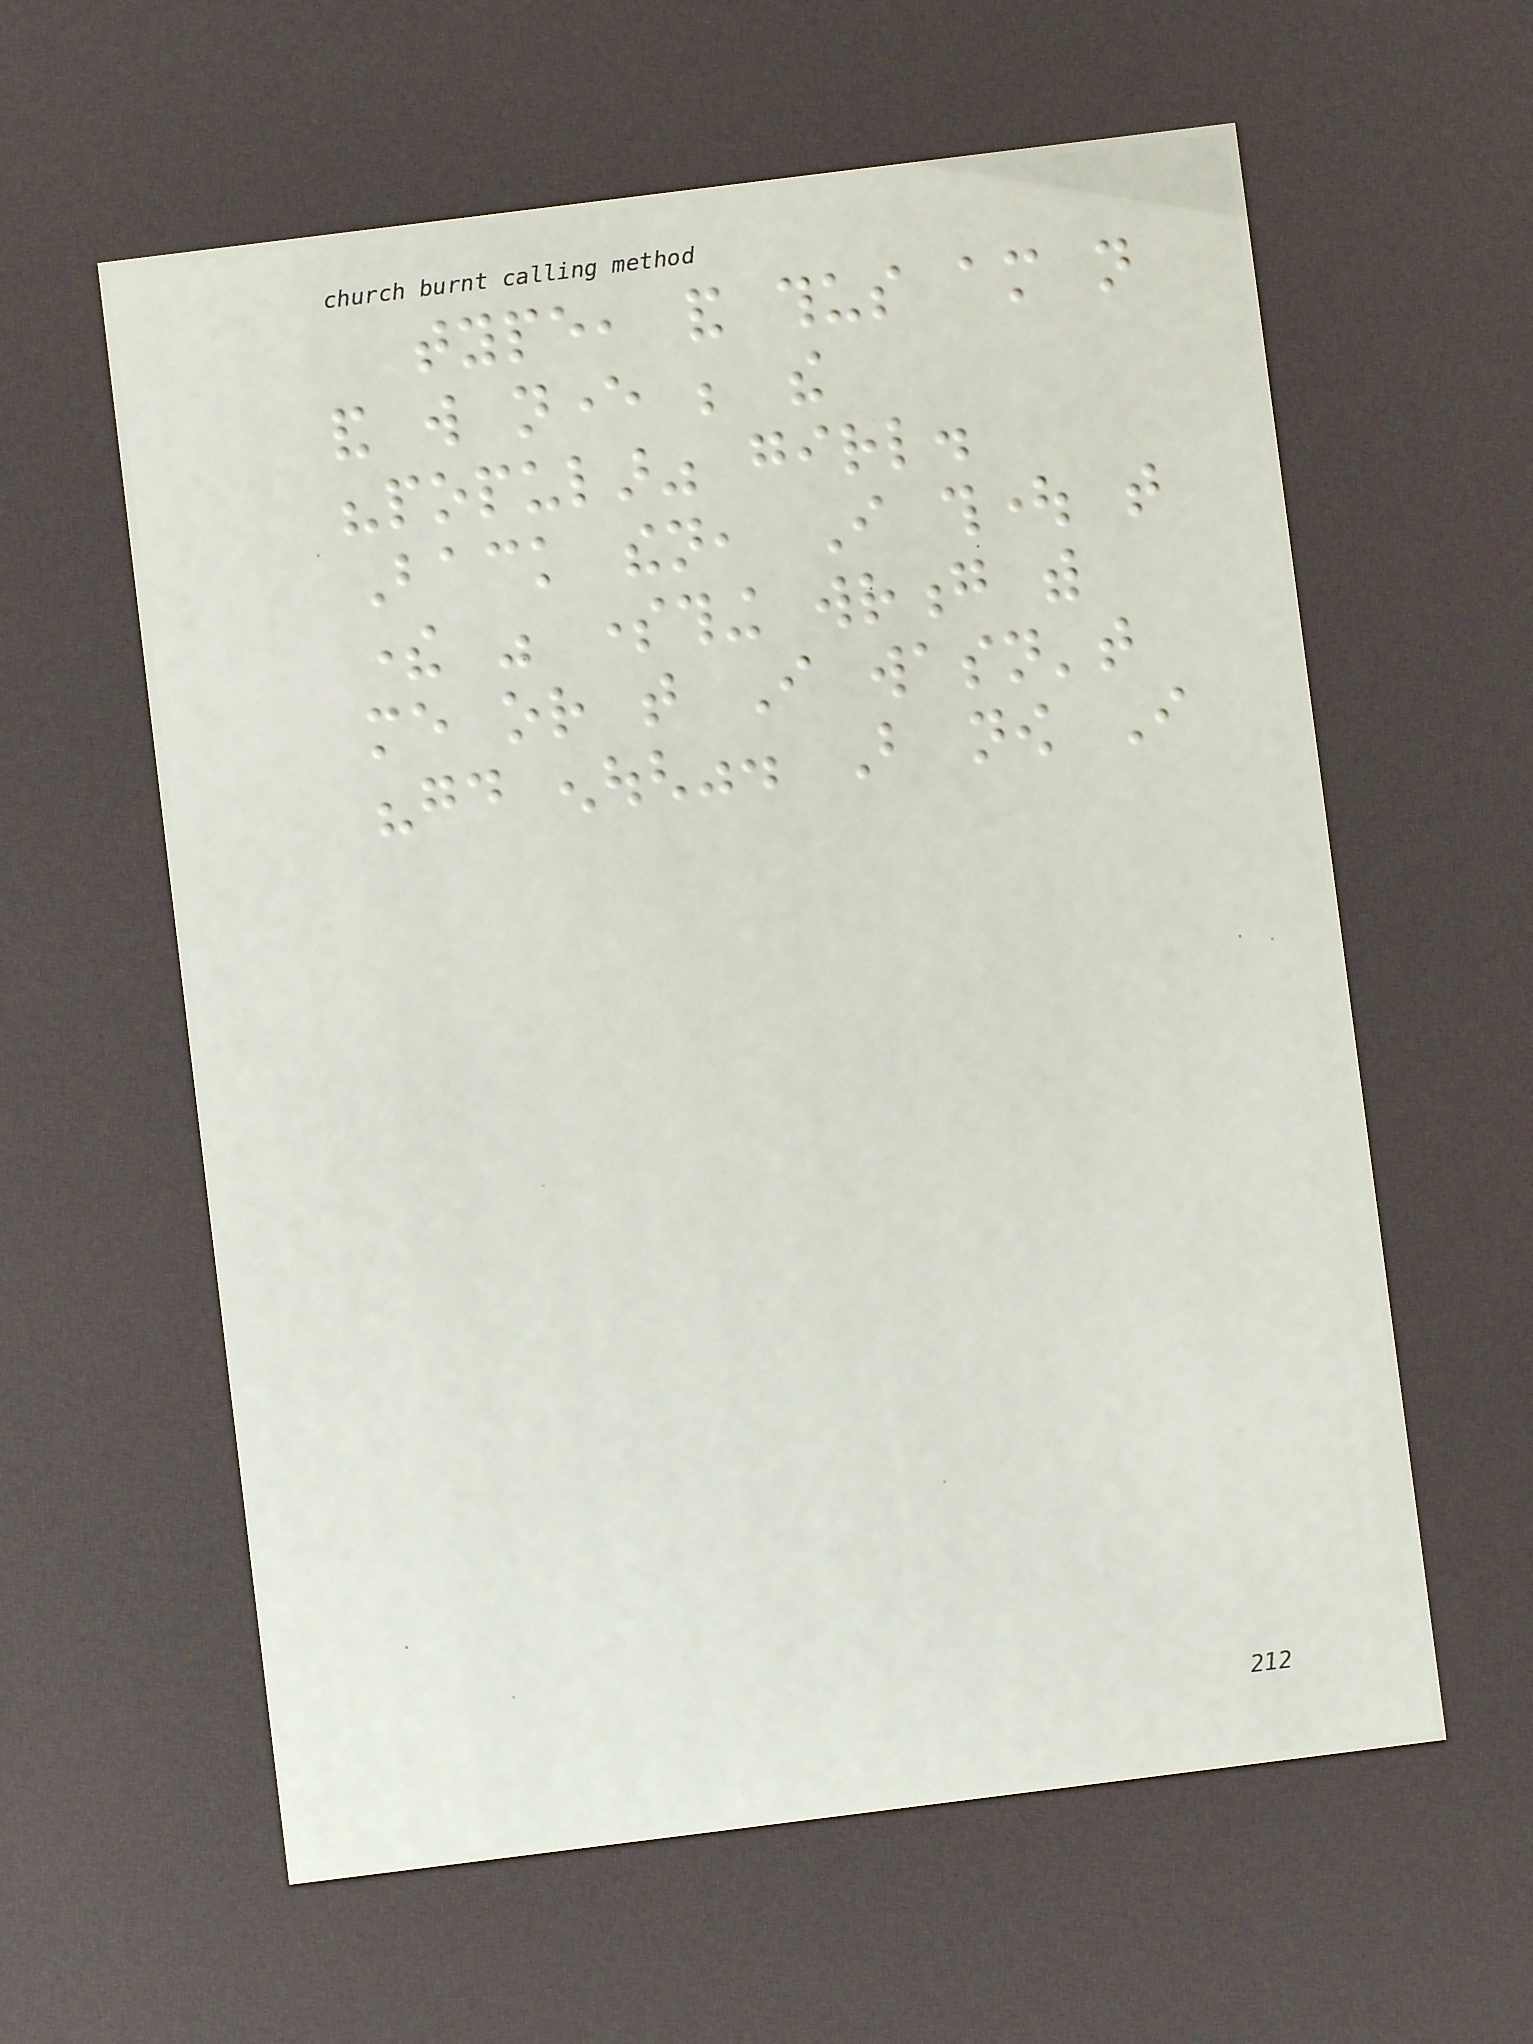type, and thus am not
and will never be the
"popular" girl.
Back then, I thought that
there was something wrong with
me or that I wasn't
"good enough". But now I
